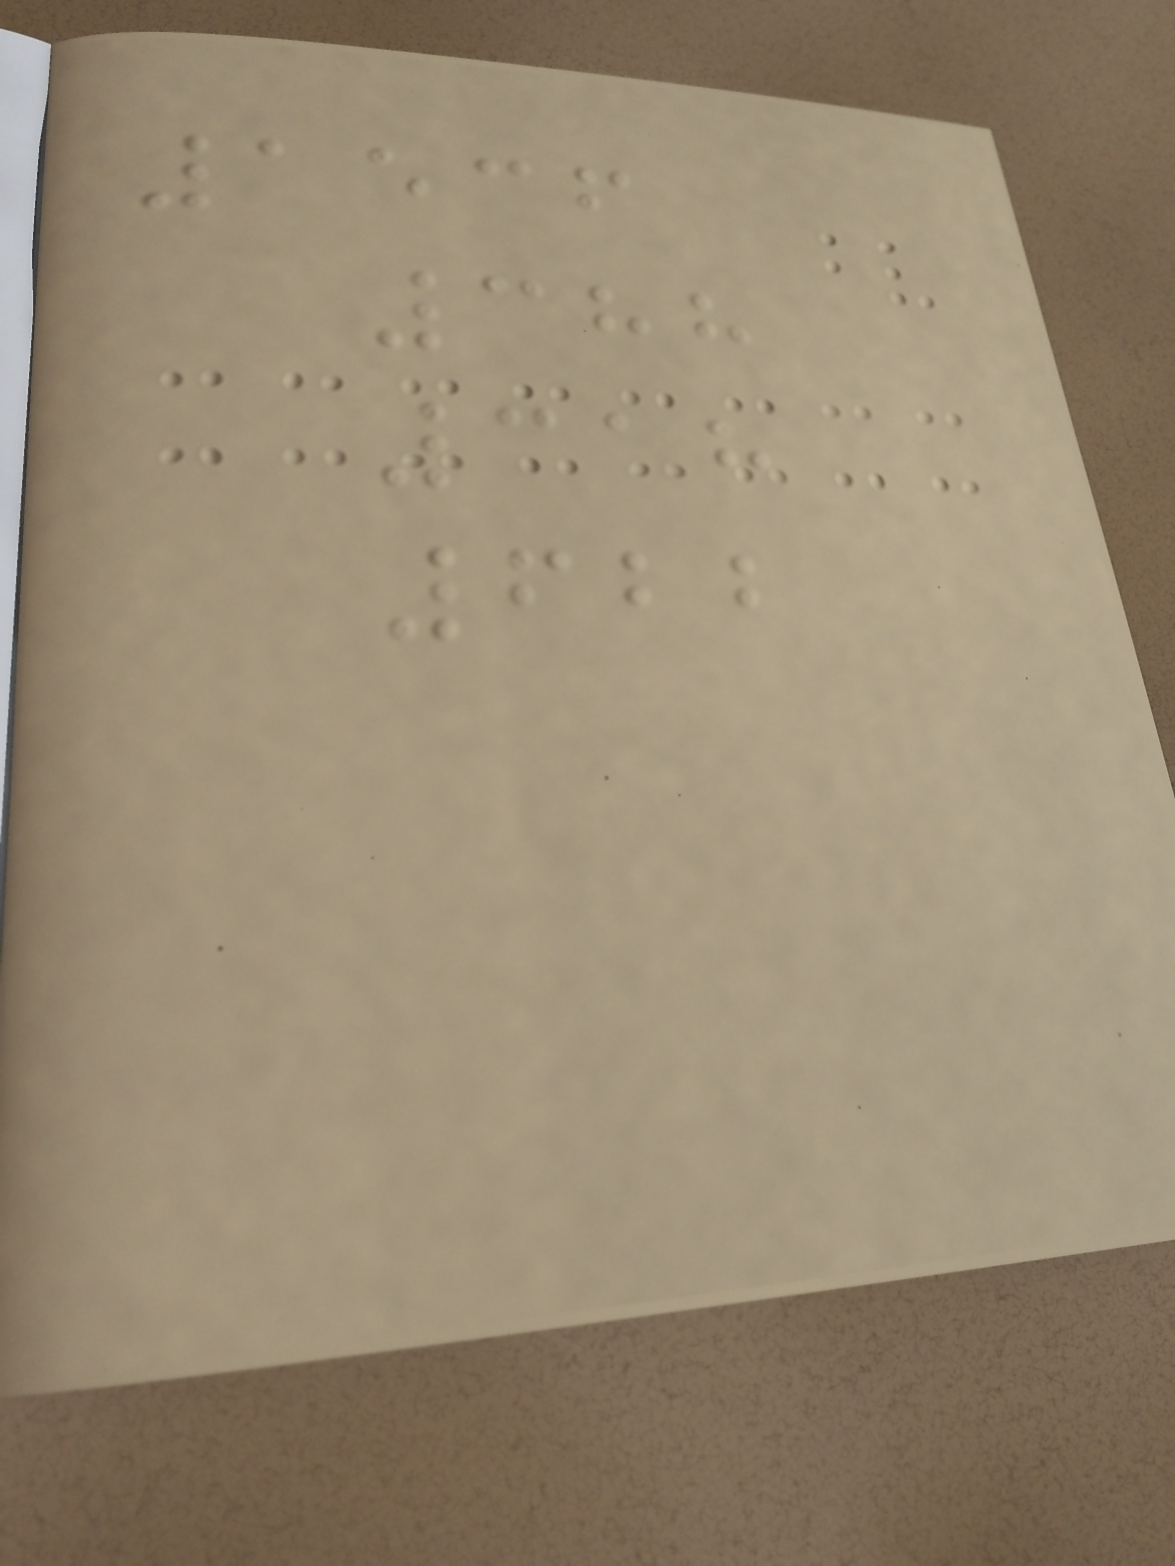1536
388
318
622
